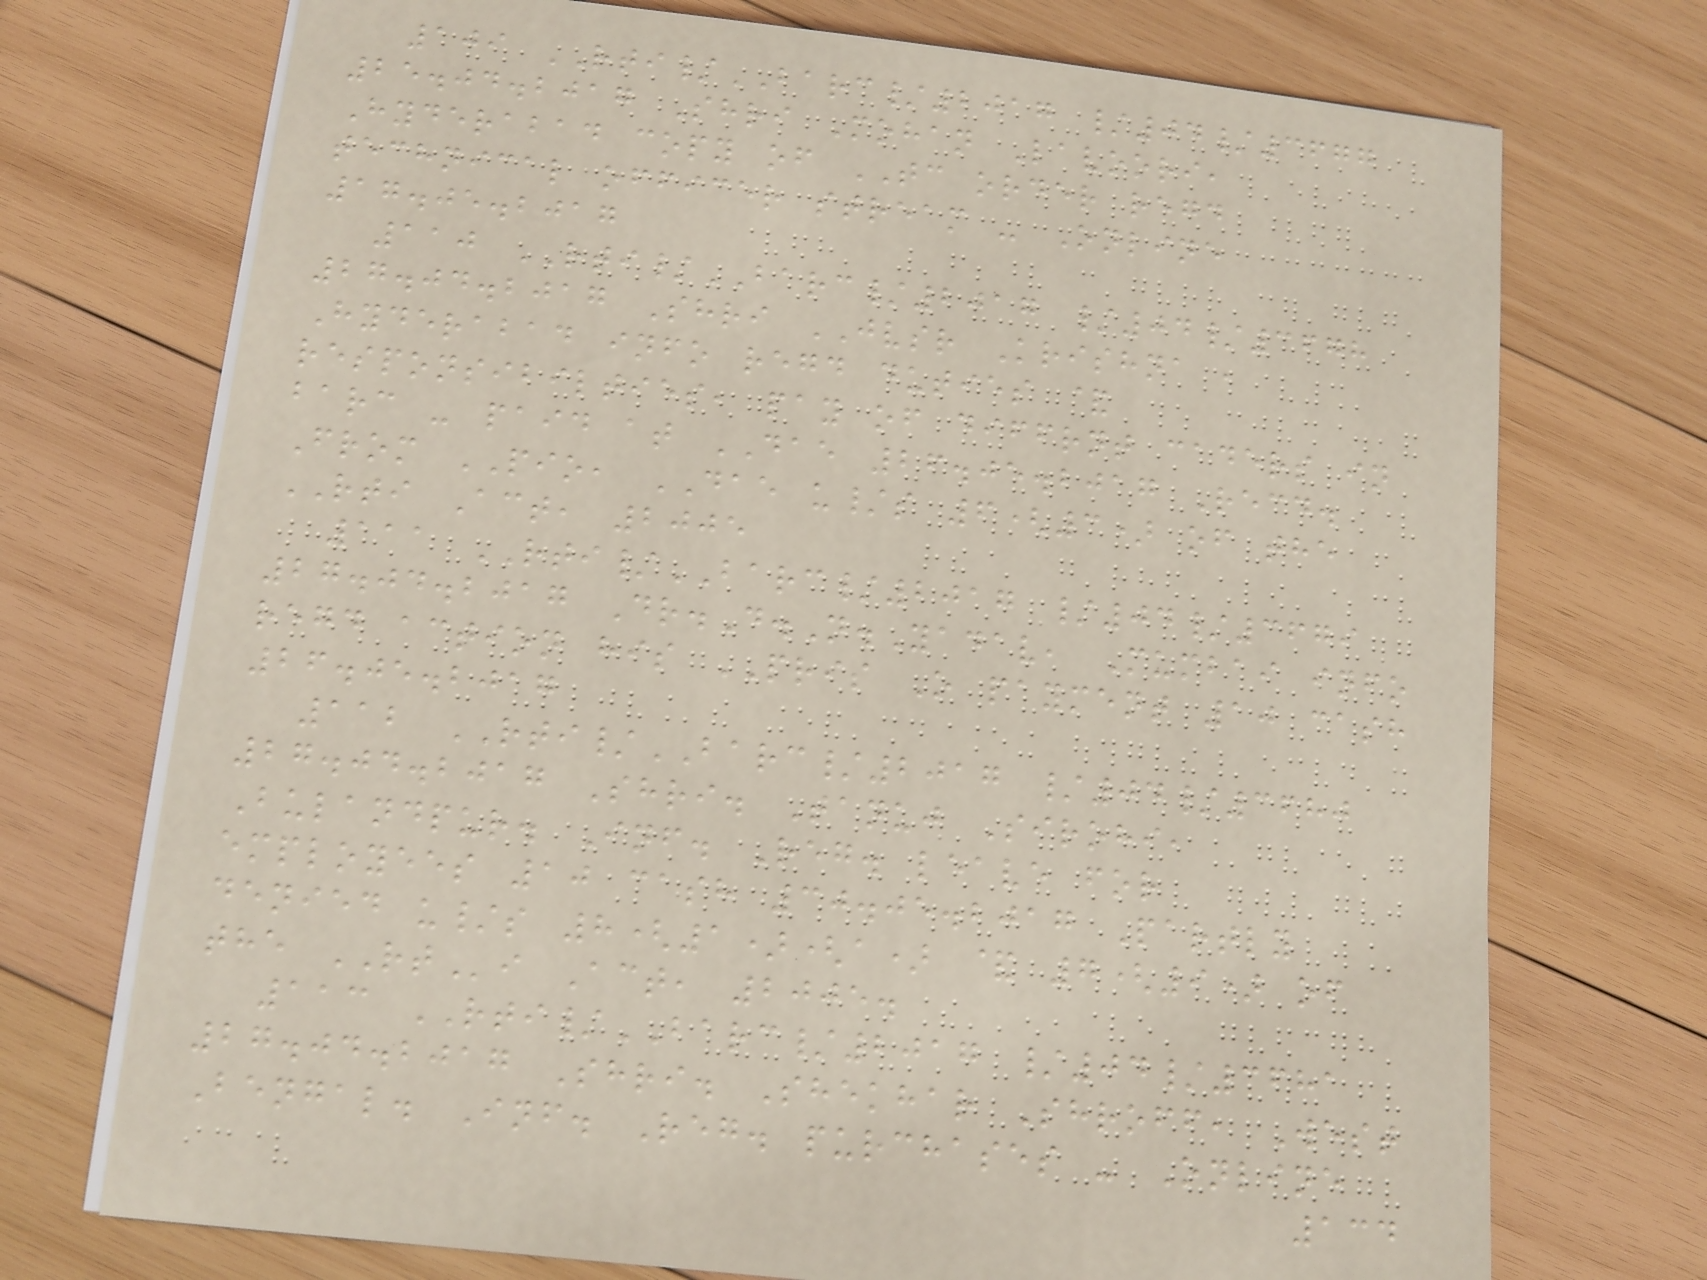109 RTI/BARC/2017 /04/3677
25.04.2017 Shri Mohan Lavoori,
Hyderabad copy of TC order regd
technical officer stream - Online
17.05.2017
110 RTI/BARC/2017 /04/3678
27.04.2017 Shri JVSR Krishna ,
Hyderabad info regd duties &
responsibilties, pay of diffrnt caders in
barc - paid at DAE 26.05.2017 Recd.
From PIO, DAE u/s 6(3) of the
RTI Act, 2005
111 RTI/BARC/2017 /04/3679
27.04.2017 Dr.D.N.Yadav, Mumbai info
regd action his PRIS O payment 10 cash
26.05.2017
112 RTI/BARC/2017 /04/3680
27.04.2017 Shri. Tanuj Sirohi,
Bulandpur. Inf. Reg. leave for
employees 10 cash 30.05.2017 Partly
denied u/s 8(1)(a) & 7(9) of
the RTi Act, 2005.
113 RTI/BARC/2017 /04/3681
27.04.2017 Shri. Shekhar Shroff, West
Bengal. Inf. Reg. purchases - Online
134
